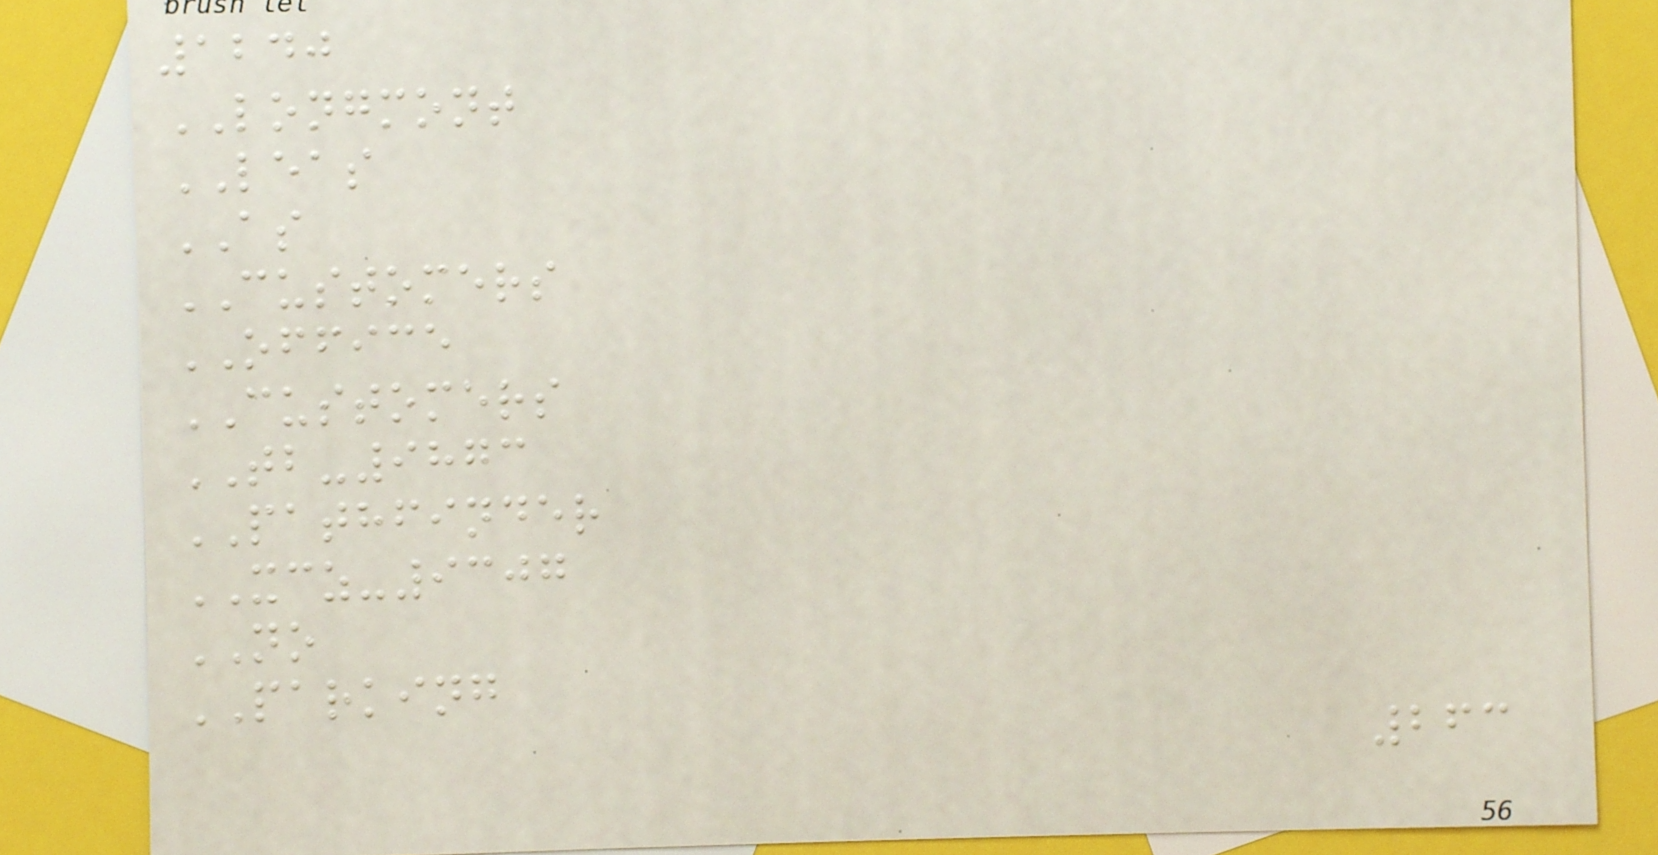1240
LONGMONT
LEAS
AS
CUSTOMERS
OFFICE
CUSTOMERS
TB-9873
PATHFINDER
XCZ-9307
NO
PARKING
263
